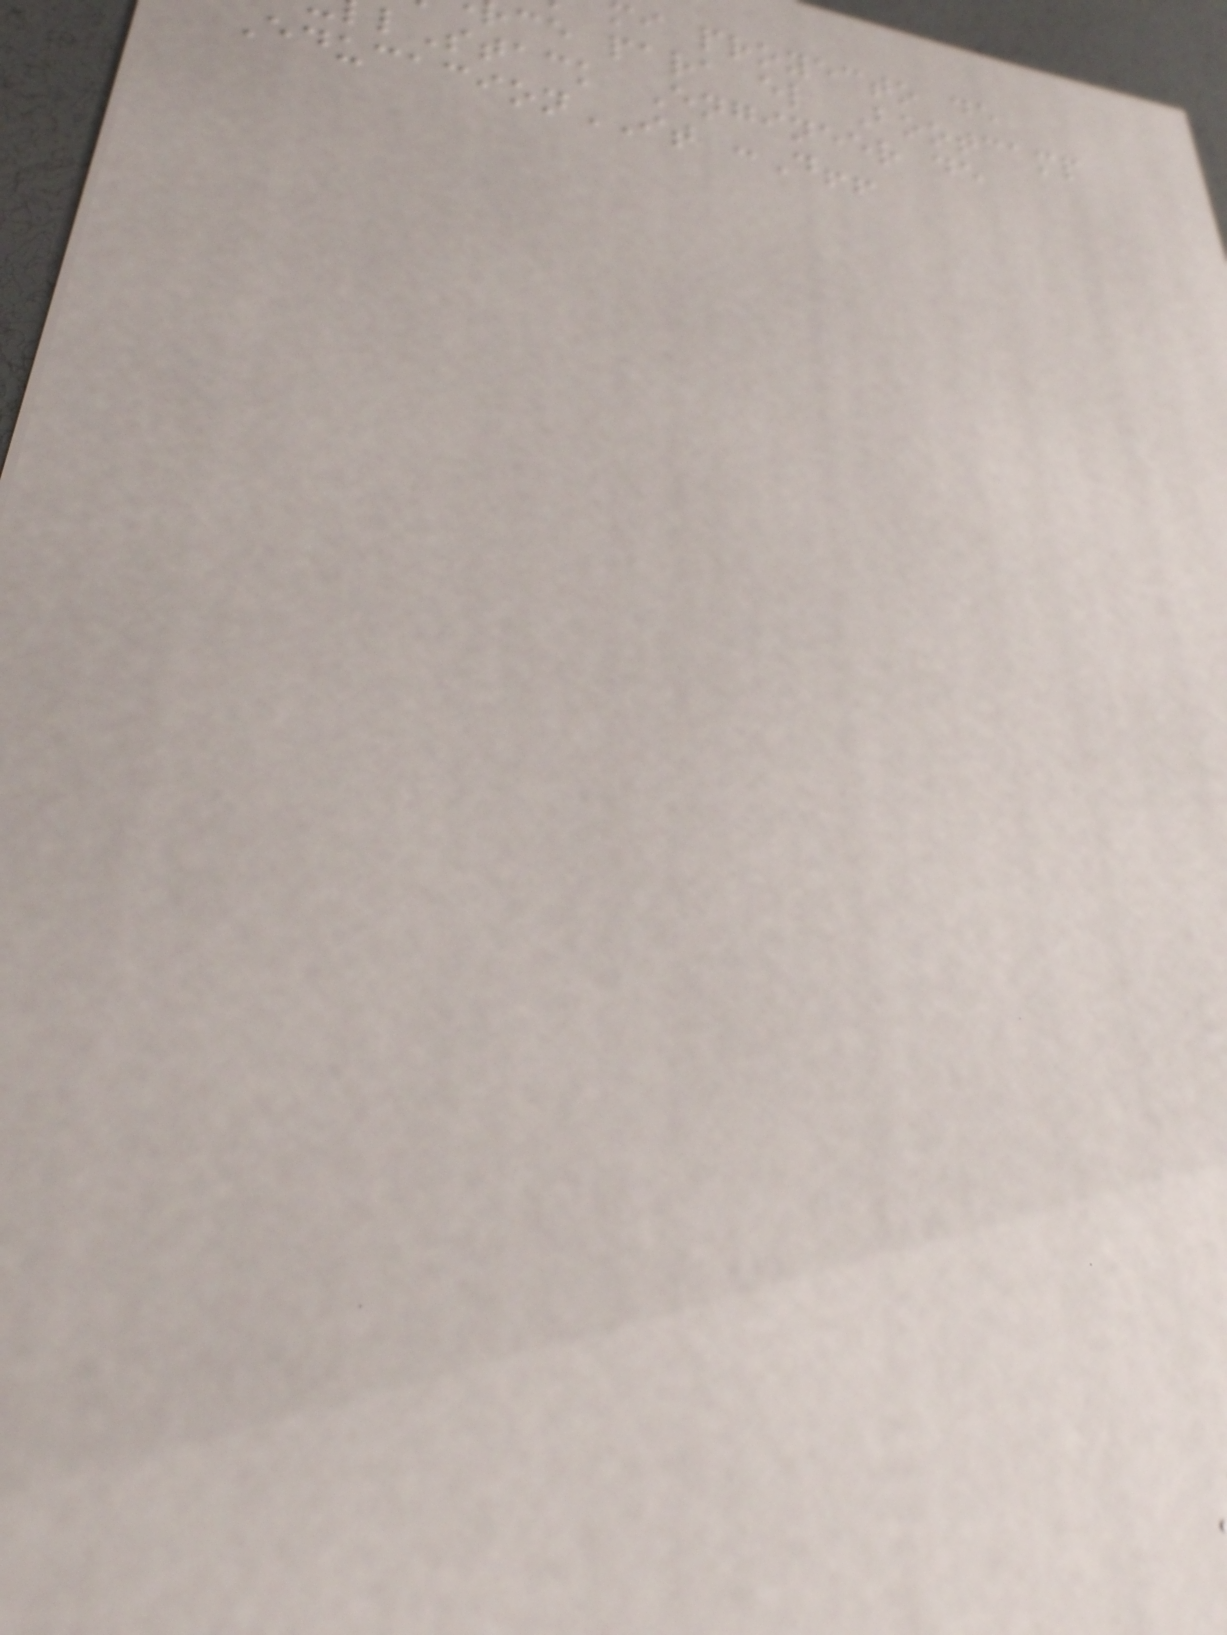i proyecto de
ce para el Bootcamp
lStack Engineer de
EducacionIT :D!!
